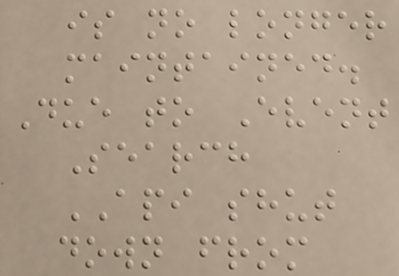is no longer
maintained.
Due to Event
Search
API shut
down from
